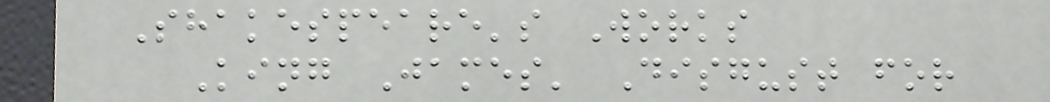Shakespeare's Works
King James' Disgust for
